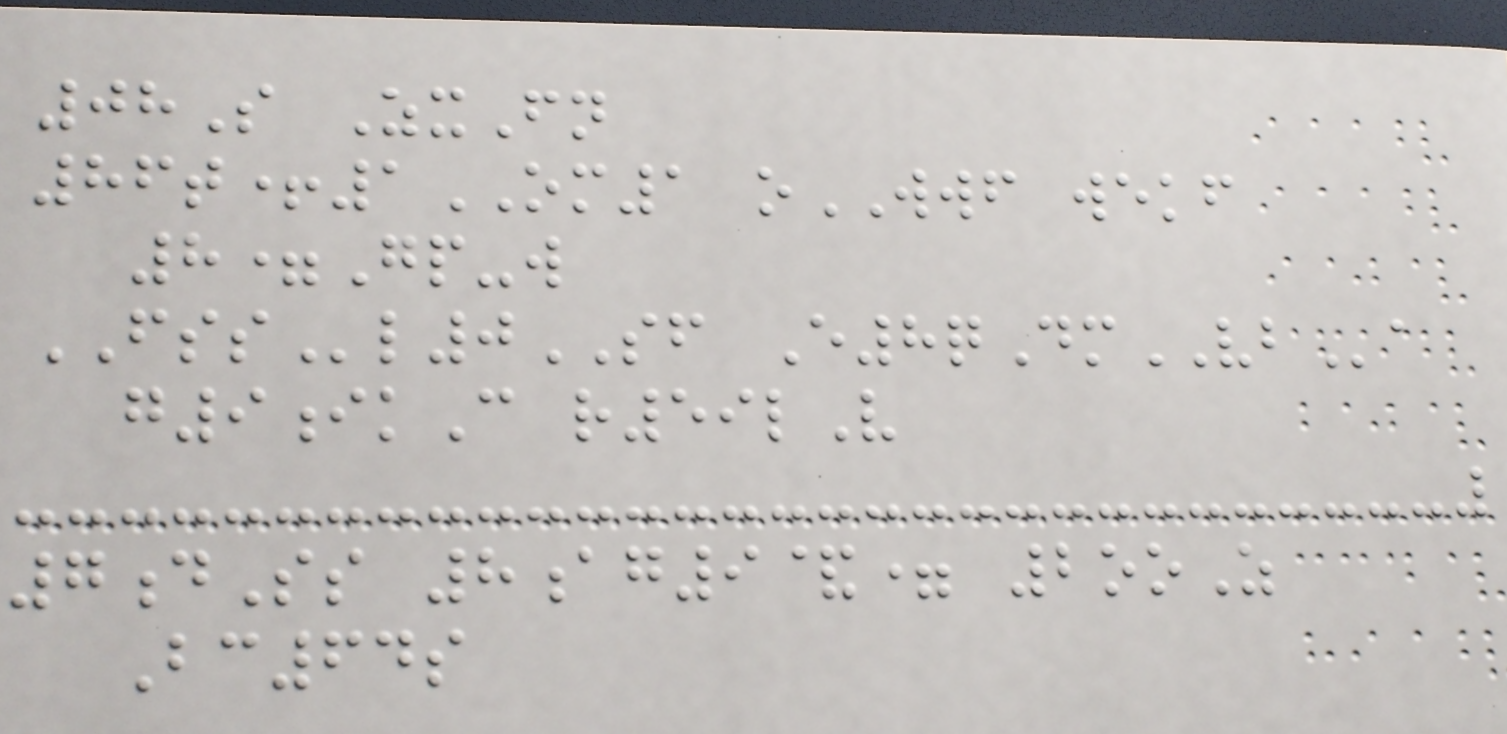08S ZxFn
86t+1OM1 oWWF wekf
8=Gp-w
FSSl0SF E8qDmVBa
g9ikC r59lV
7dSs 8ag9&= 2ooZ
Bc64s
